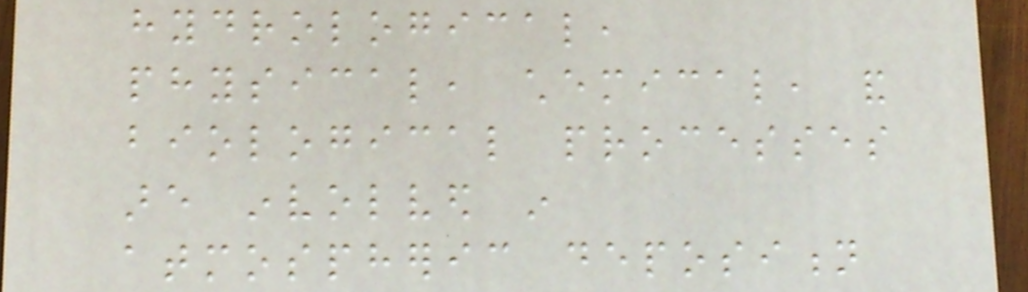hydrological,
physical, chemical, and
biological processes
are involved in
atmospheric deposition
